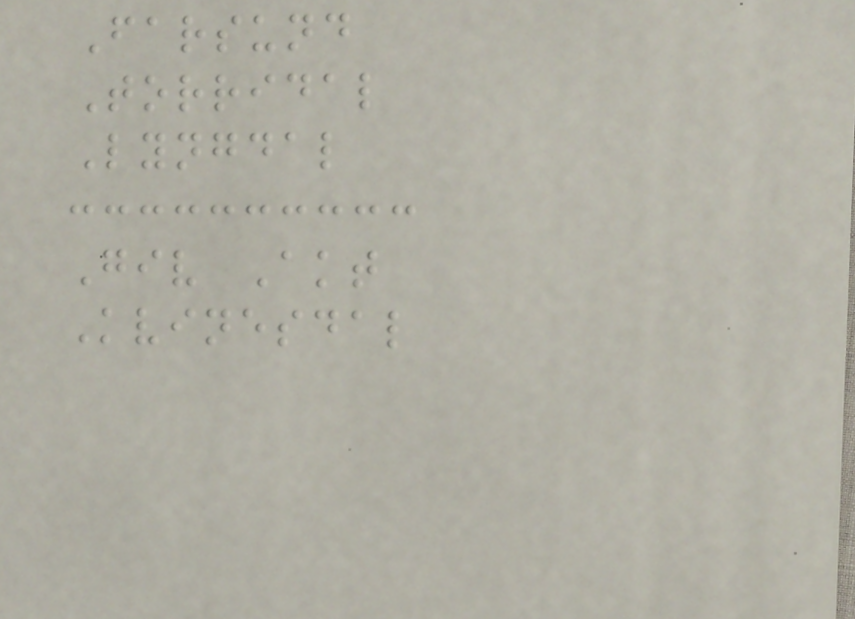Farsund
Torridal
Lyngdal
Giv Akt
Kvinesdal
